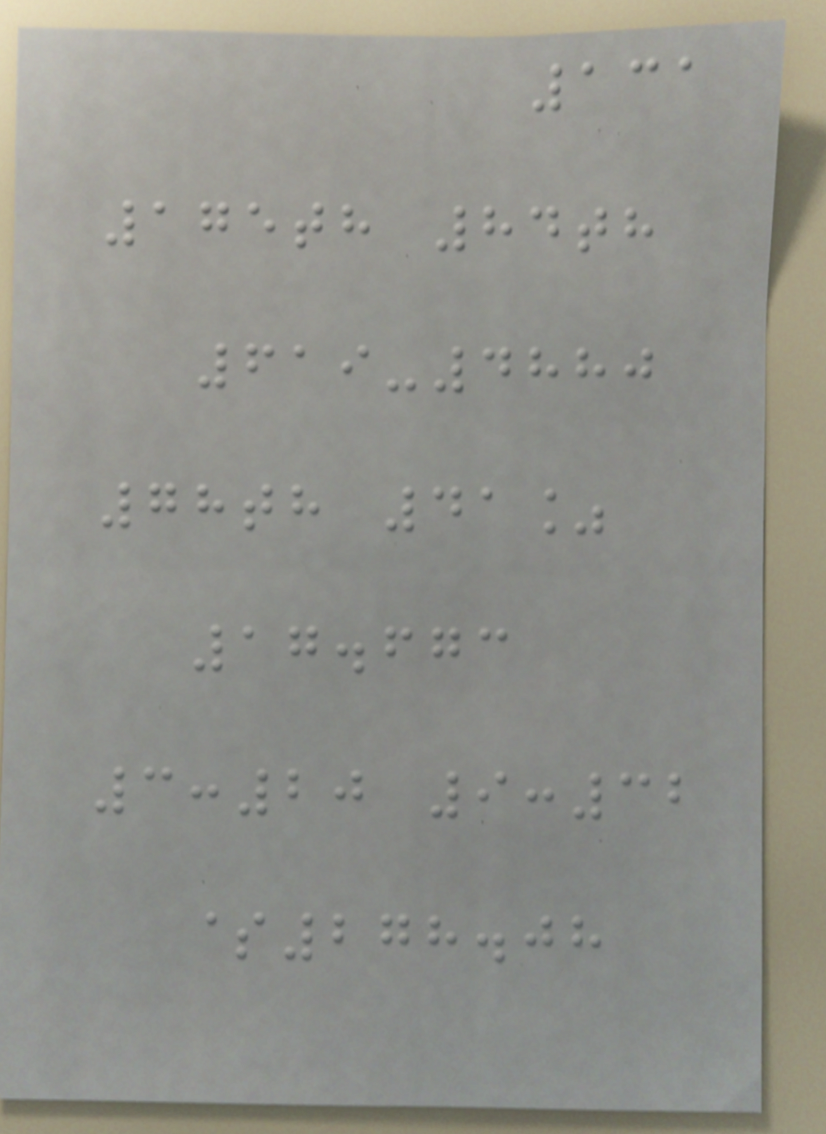131
175th 84th
619-4880
78th 41%
17.673
3:20 9:32
$278.08
